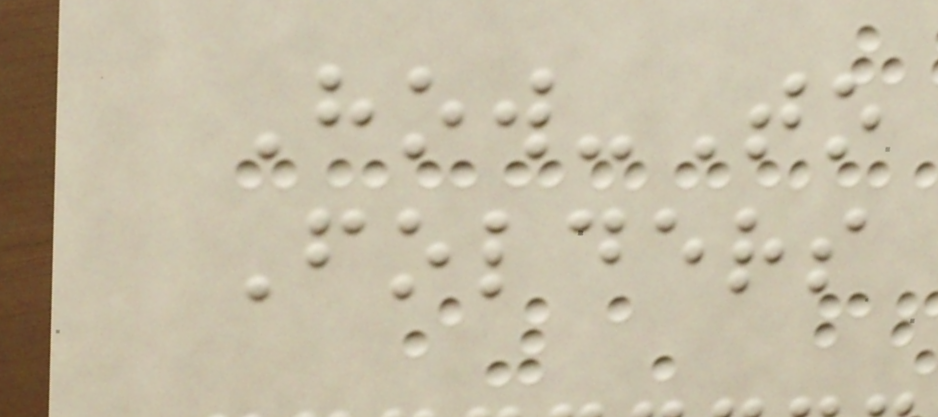How-To
Folders
